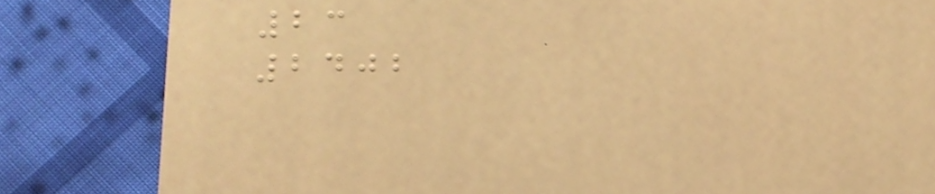23
2402
